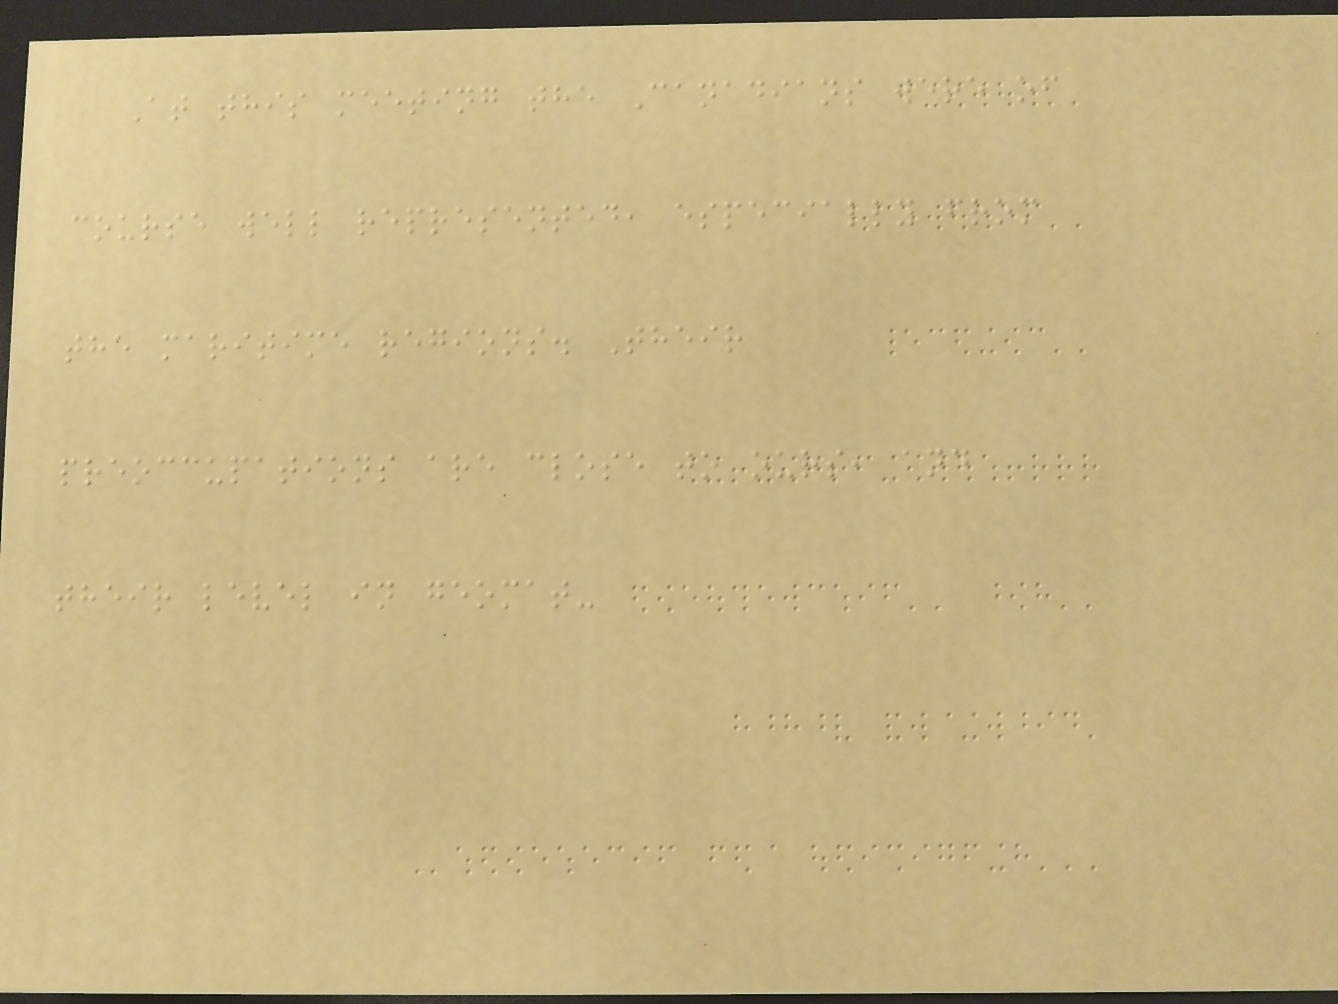At this meeting the Canadians were of
course well represented, especially from
the maritime regions. Their
preoccupations are close to ours, and
their level in geomat-
